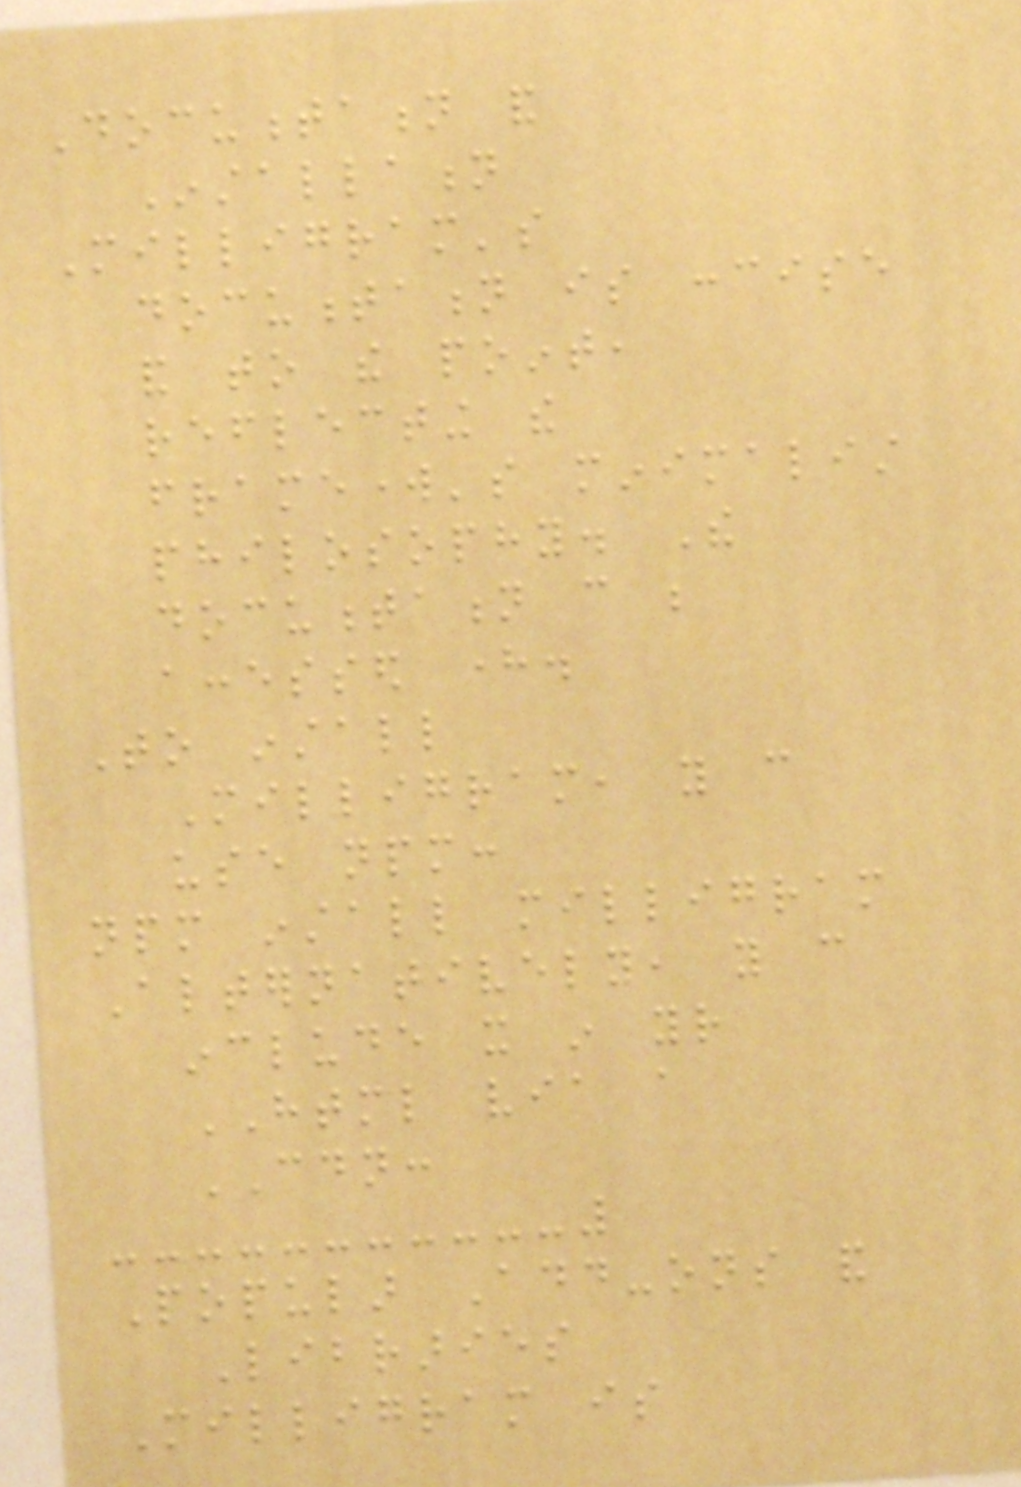Documentation and
Installation
Milligram's
documentation is concise
and to the point,
reflecting the
framework's minimalist
philosophy. The
documentation can be
accessed here.
To install
Milligram, you can
use npm:
npm install milligram
Alternatively, you can
include it in your
HTML via a
CDN:
Popular Add-ons and
Libraries
Milligram is
